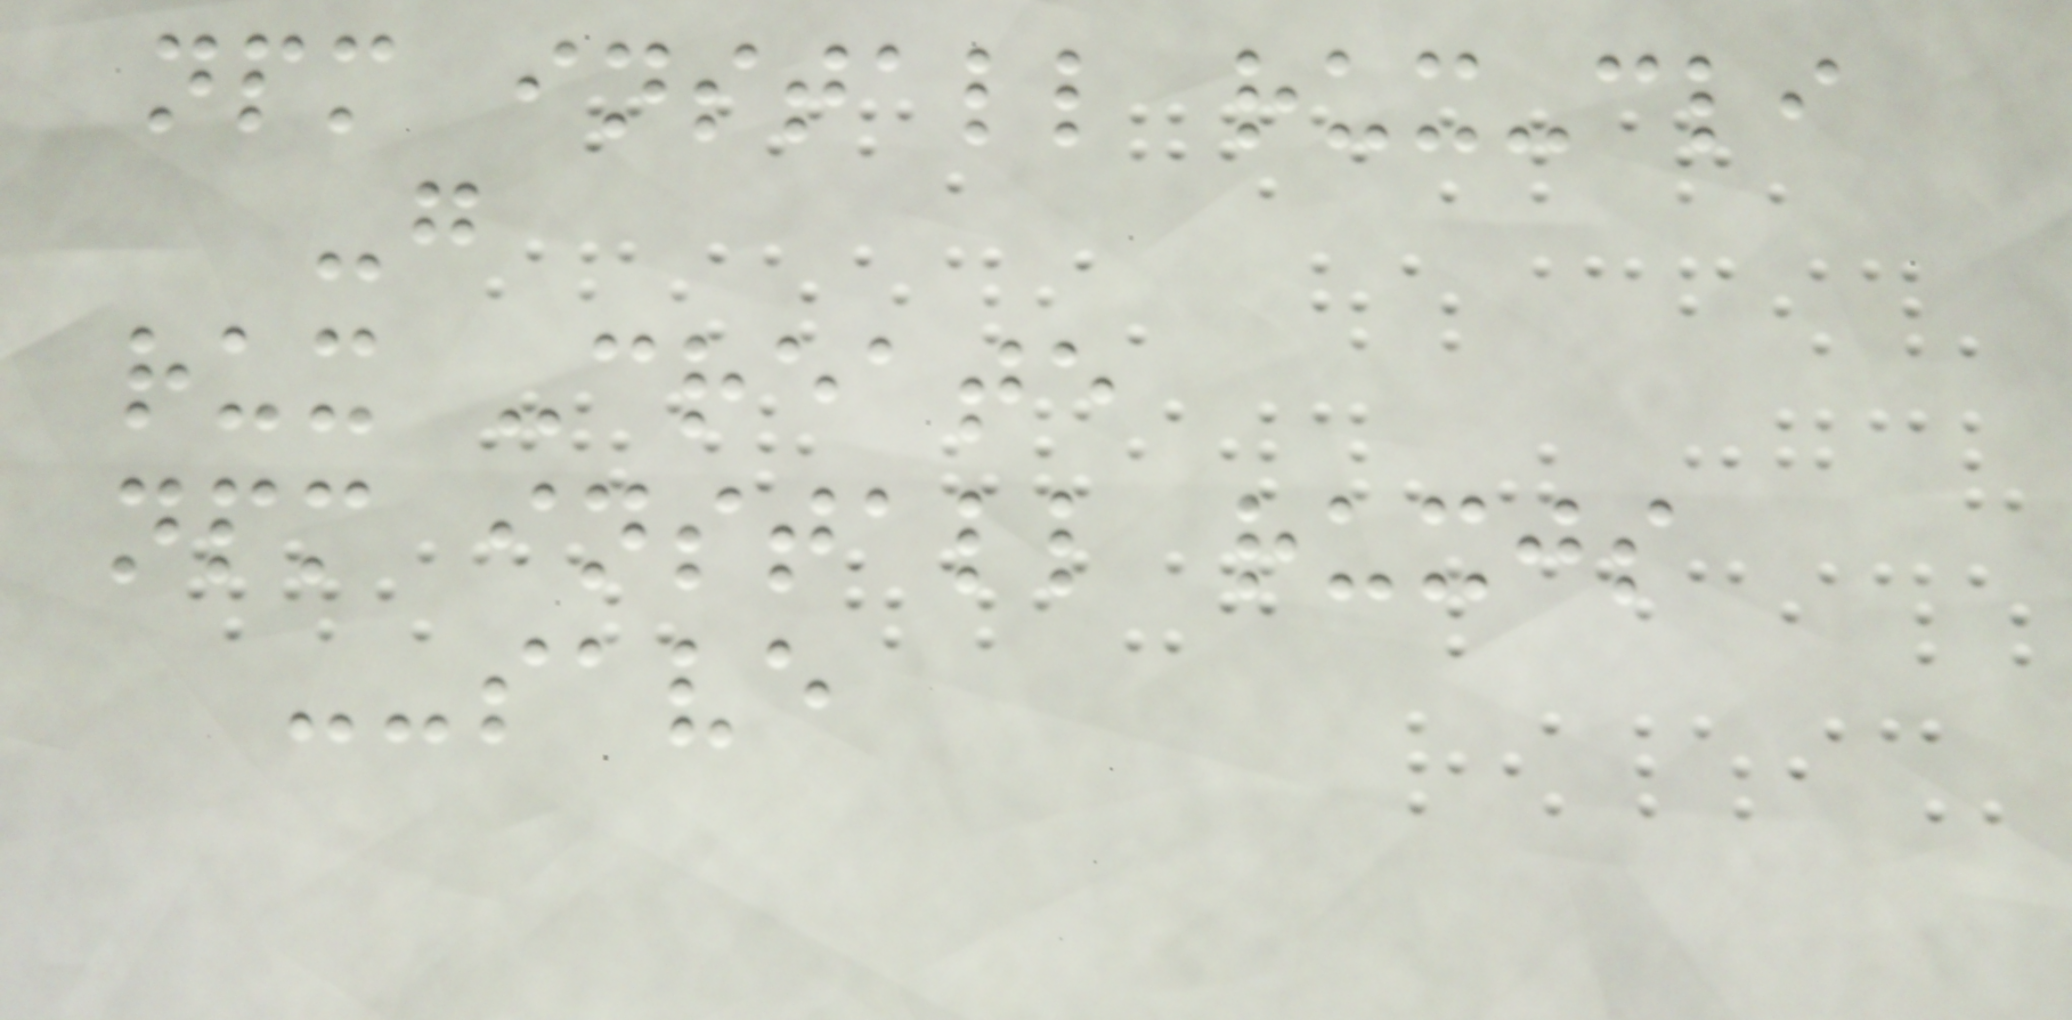npm install rux-cli
-g
rux -create
npm install ruxjs
--save
